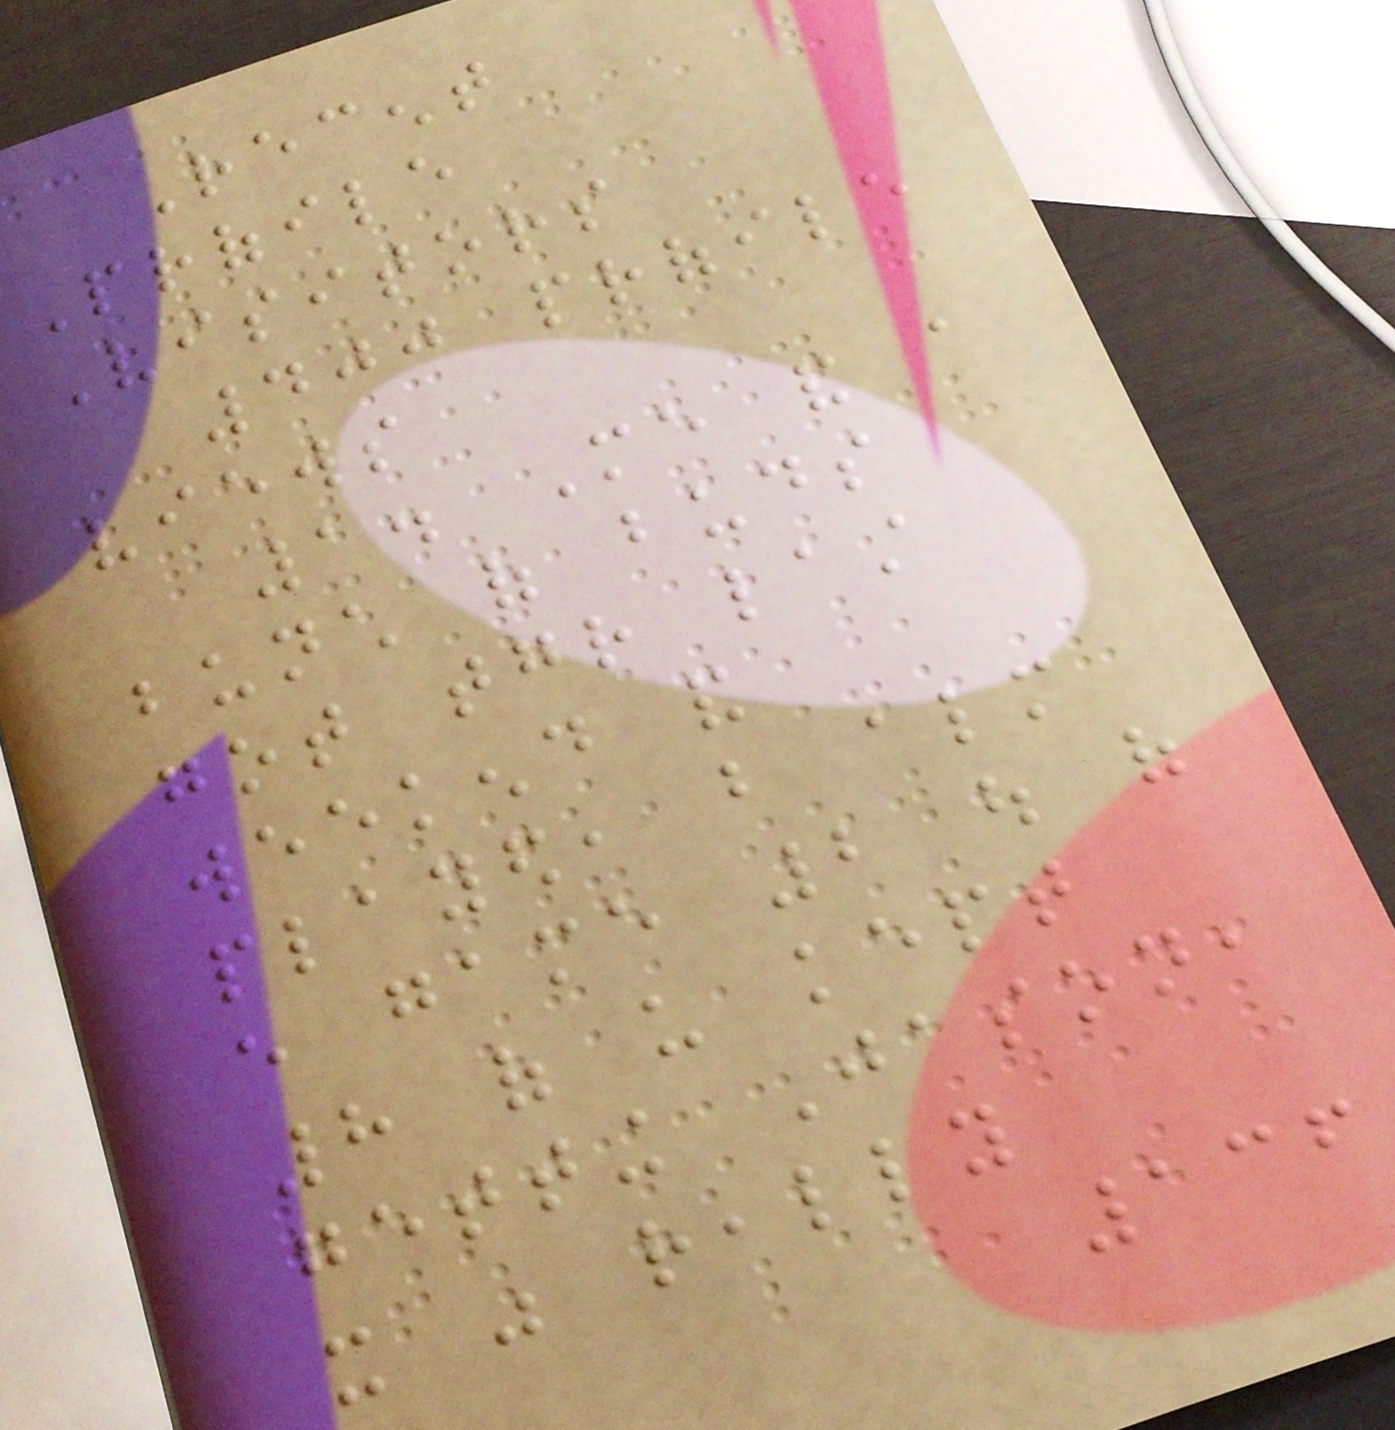Recent
Profile
Visitors
400 profile
views
1. Me and a
bunch of buds
got together last
weekend and
played, but almost
every game 2 out of
8 of us kept
getting Jason,
it was really
136
